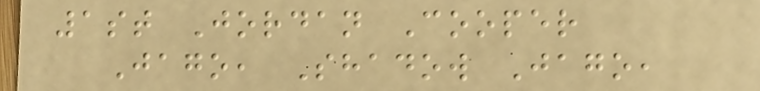1st Jordan Cooper
Jago, Shadow Jago,
